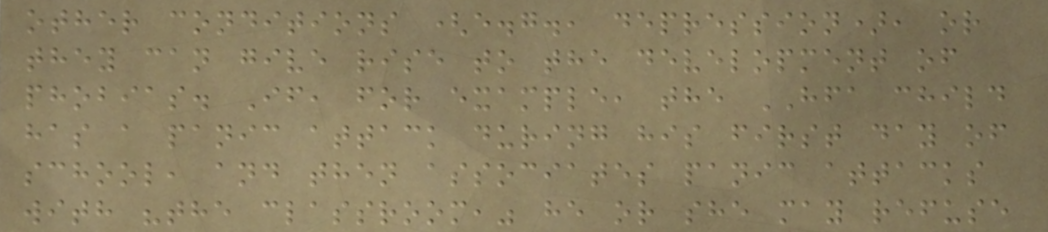other conditions (e.g., depression), or
they can give rise to the development of
phobias. If, for example, the HFA child
has a panic attack during his first day of
school, and then associates panic attacks
with "the classroom," he or she may refuse
